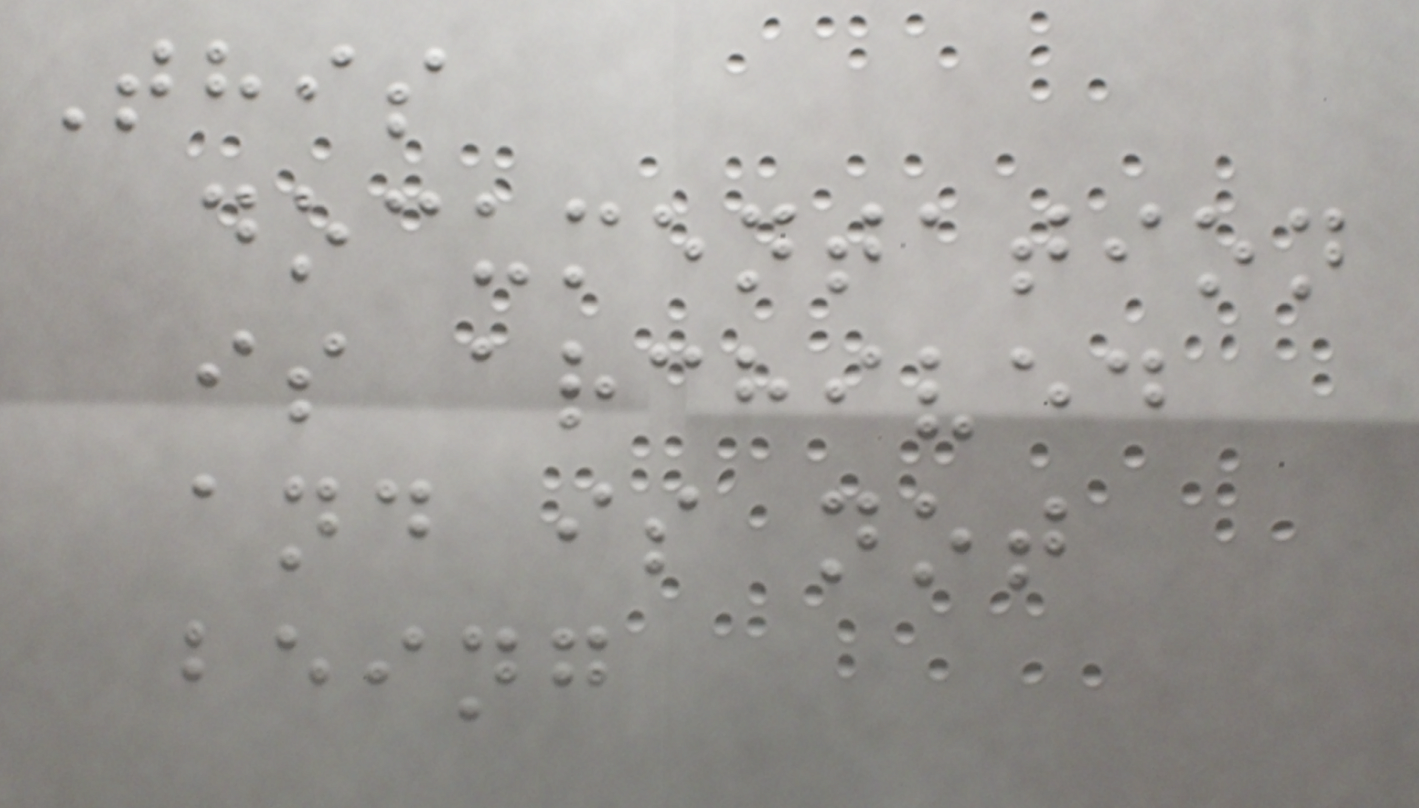This
documentation
is archived
and is not
being
